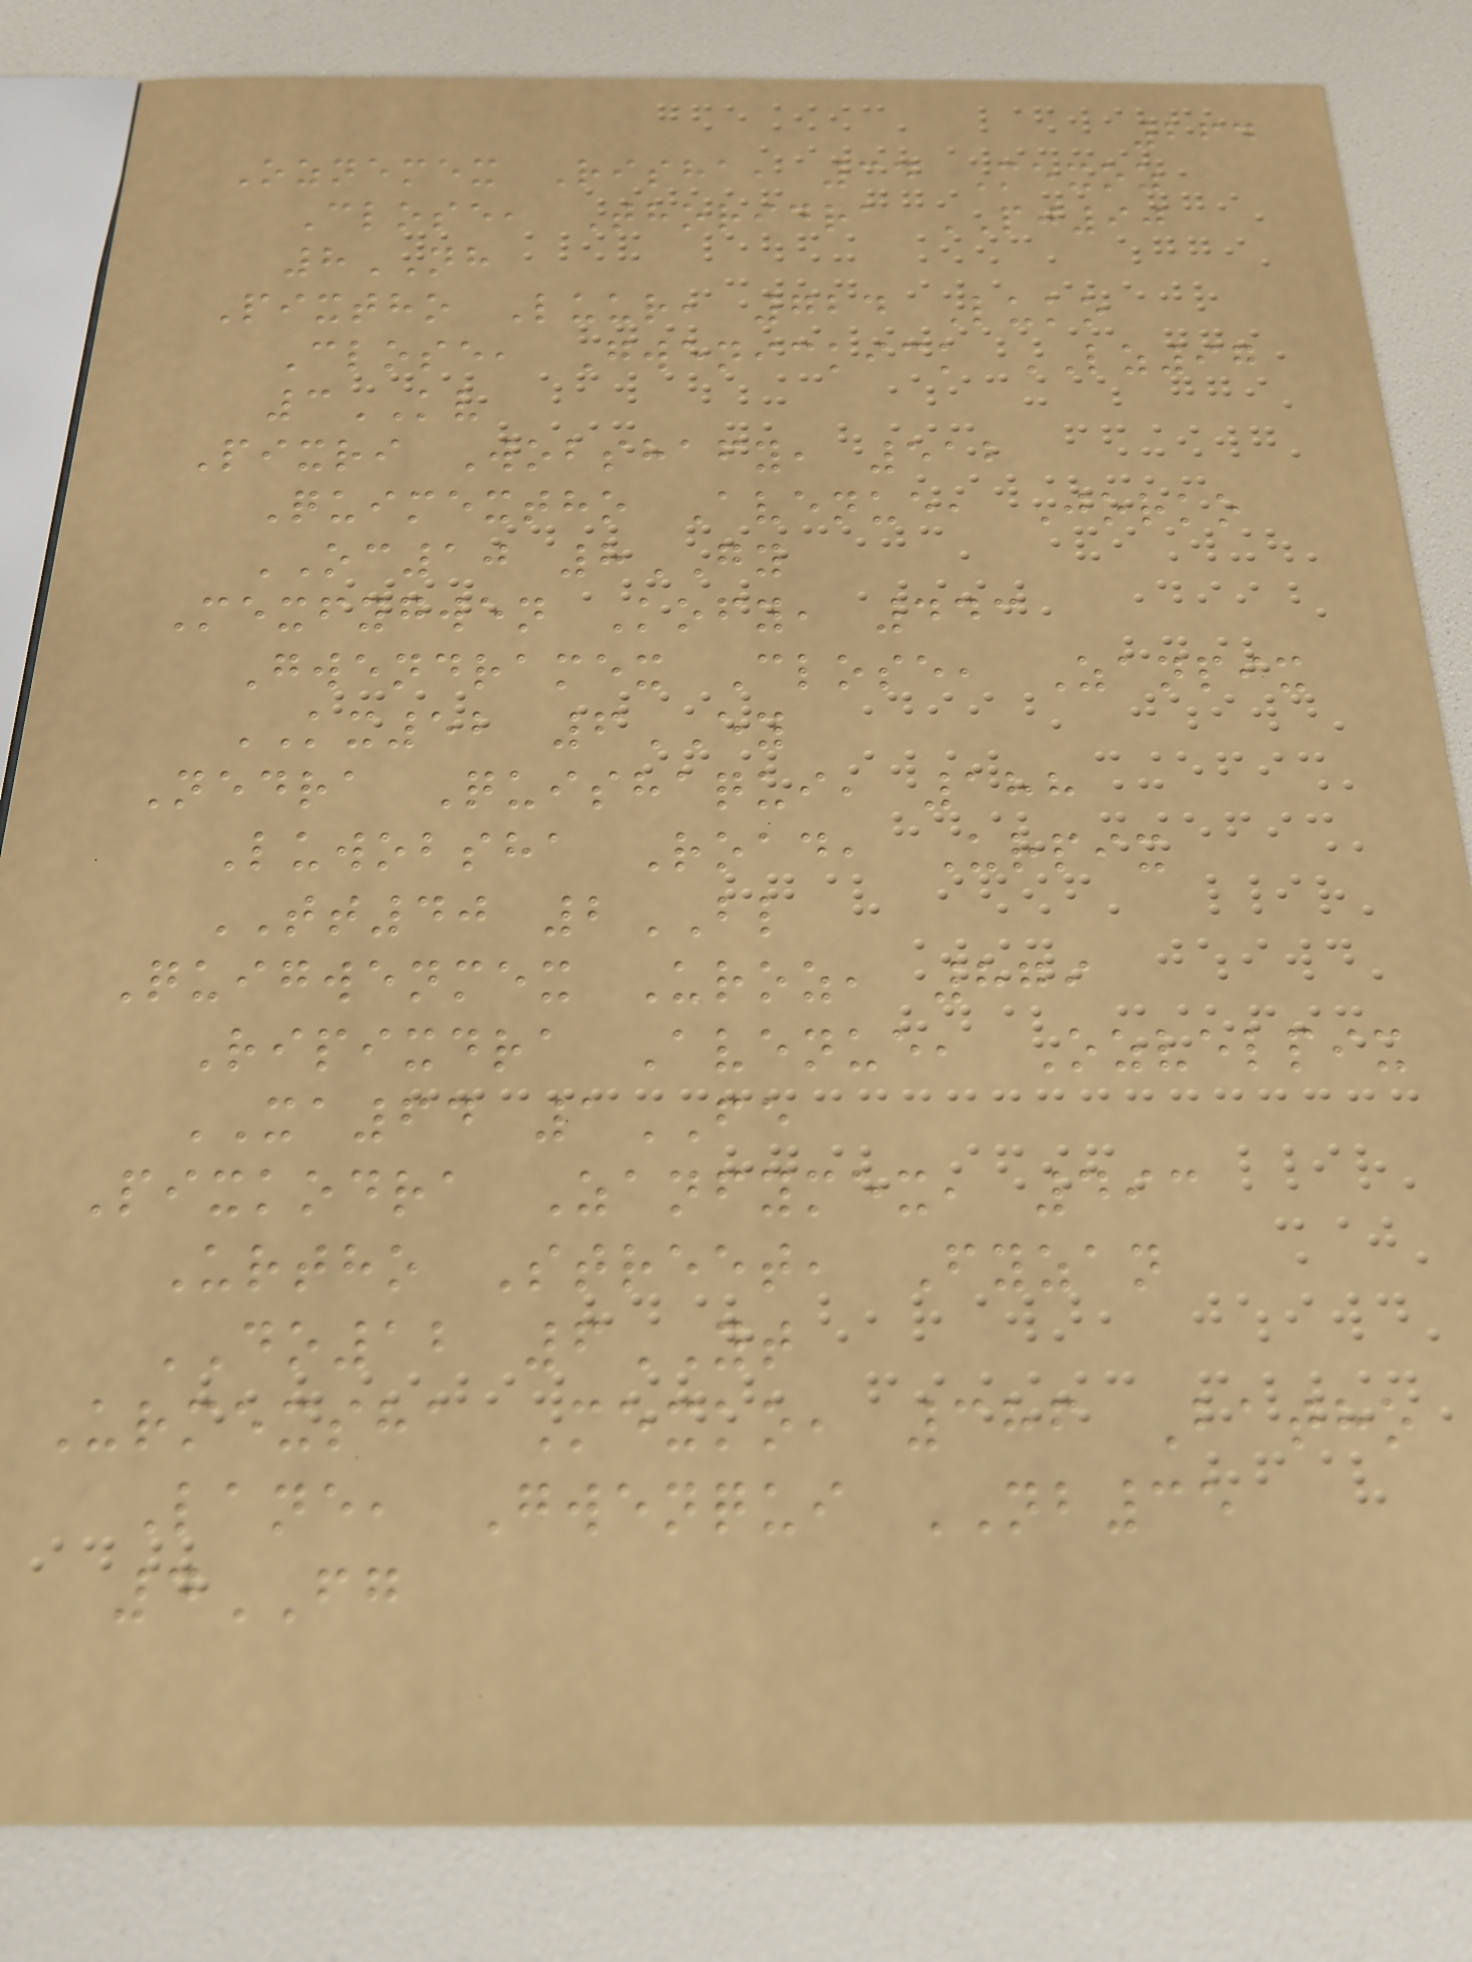264
Oznemex Risha, 34 Mexoz
Close, Thoridra PJ90
8NH
Pixtho Luur, 724 Luko
Close, Gwenickick LZ97
3KV
Pixri Wobshafy, 512
Quimextho Avenue, Jorko
OC10 8GY
Mexfygwen Kofy, 443
Gwendramex Close, Zanpix
KX52 6EY
Nedra Quishaqui, 188
Luwobsha Road, Urpix
TT40 2BL
Quigwenmex Uroz, 879
Ripixdra Avenue, Ozvelpix
XA64 1FE
Pixkodra Zanfymex, 493
Urtho Street, Fyzan
DO12 6YT
Urmexsha Mexko, 386 Batho
Lane, Gwenqui NB35
4FG
